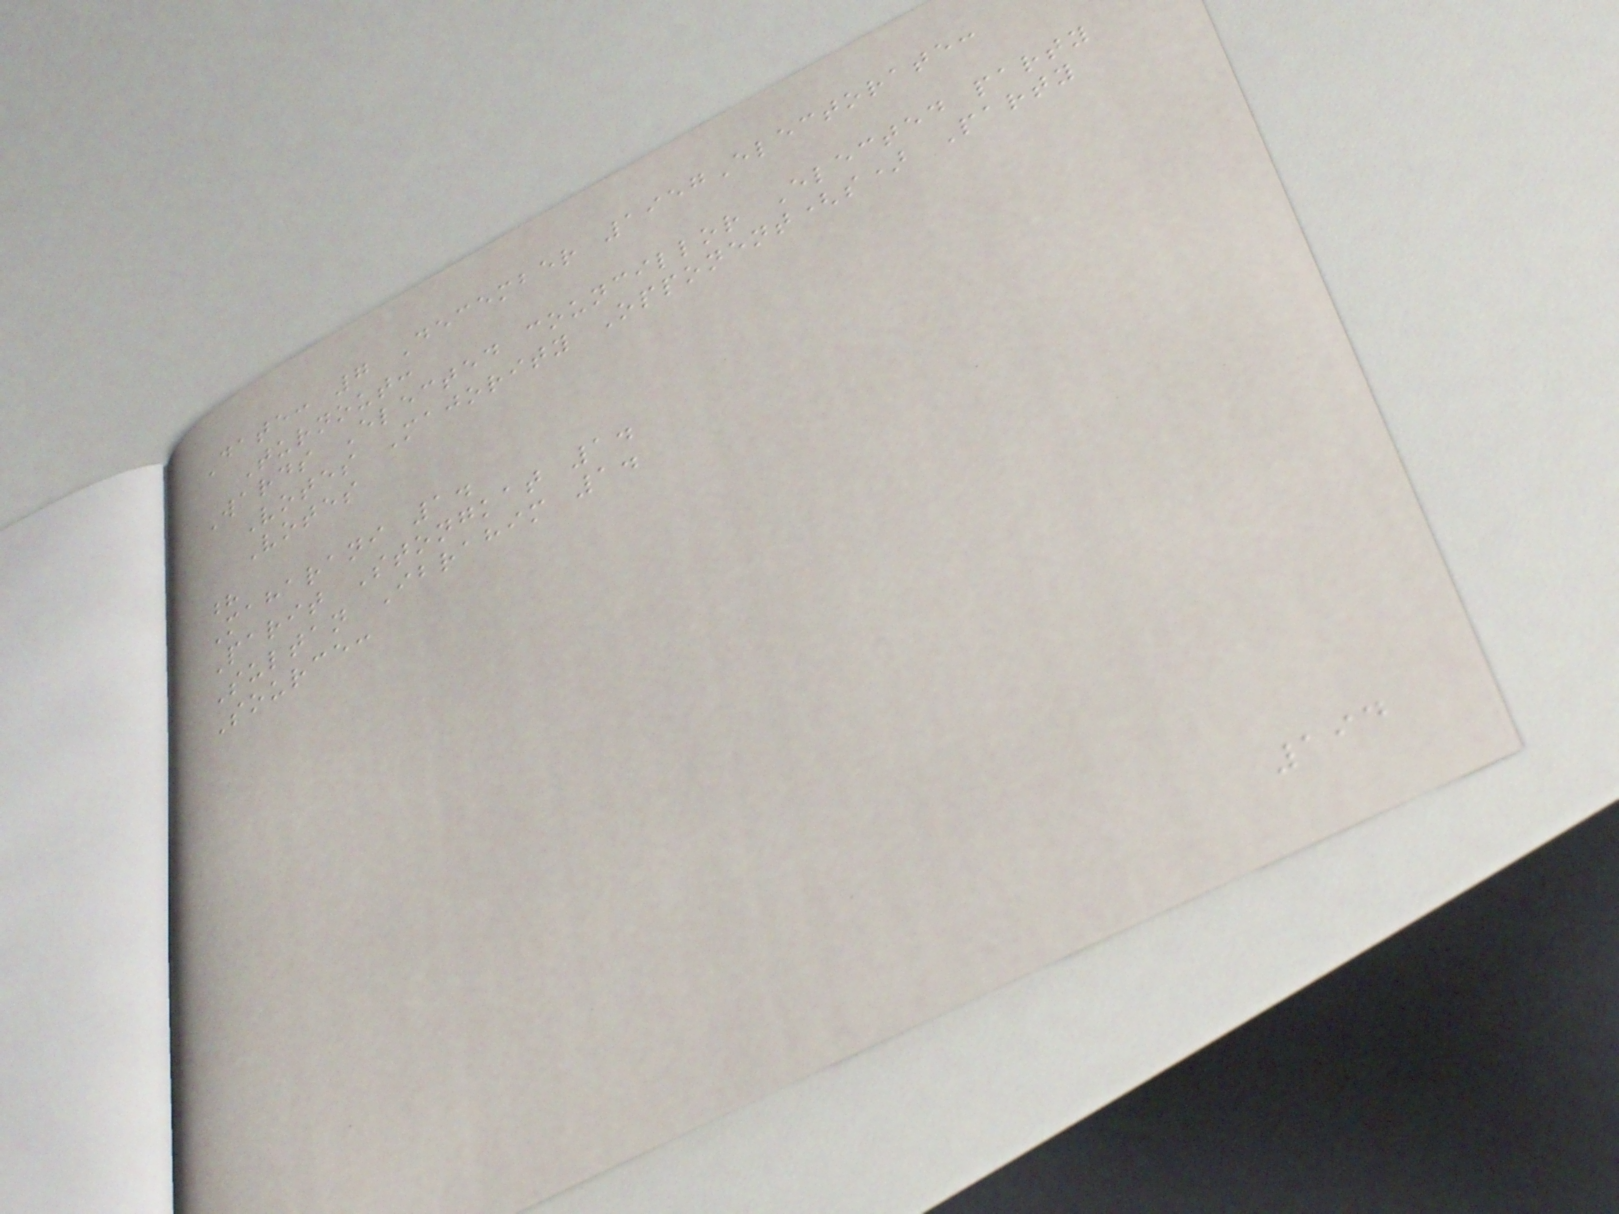Date: 7 December 1957Electorate:
Turnout:
Wards Elected councillor Elected party
Votes Majority Opponent(s) Party
Votes
?
Maharani 1.
Parit Stongkat 1.
Sultan Ibrahim 1.
Source:
194
